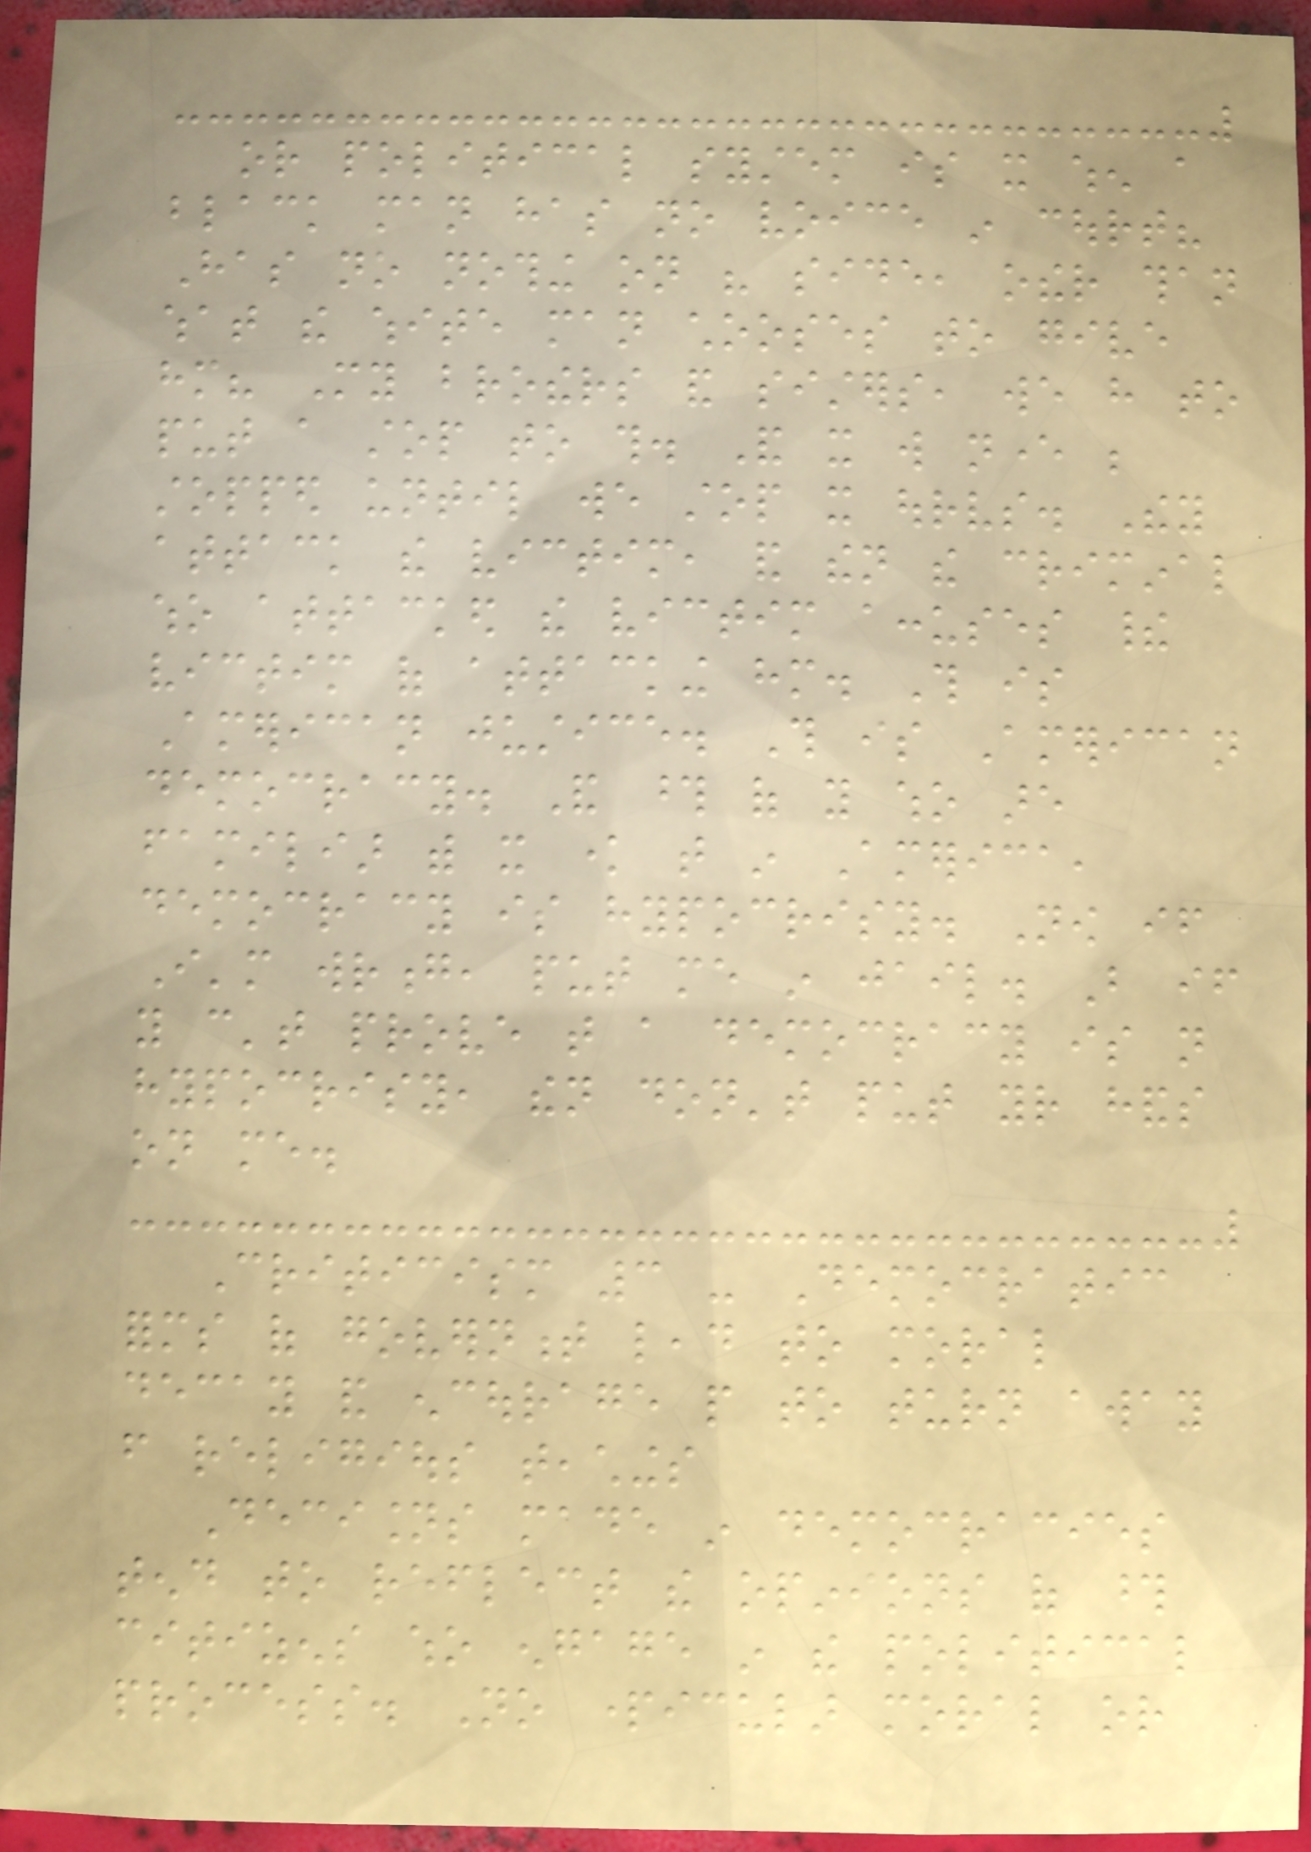or political system is it when a
black man has no voice in court?
Has no nothing on his side, other than
what the white man chooses to give
him? My brothers and sisters, we have to
put a stop to this. And it will never be
stopped until we stop it ourselves. They
attack the victim, and then the criminal
who attacked the victim accuses their
victim of attacking him. This is
American justice. This is American
democracy. And those of you who are
familiar with it know that in America,
democracy is hypocrisy. Now if
I'm wrong, put me in jail. But if
you can't prove that a democracy is not
hypocrisy, then don't put your hands
on me.
Criticism 3 - Democratic
forms of government lead to moral
decay and encourage people to turn away
from religious teachings
Decisions made in democracies
tend to reflect the opinions of those
citizens who engage in the political
process. No particular moral or
